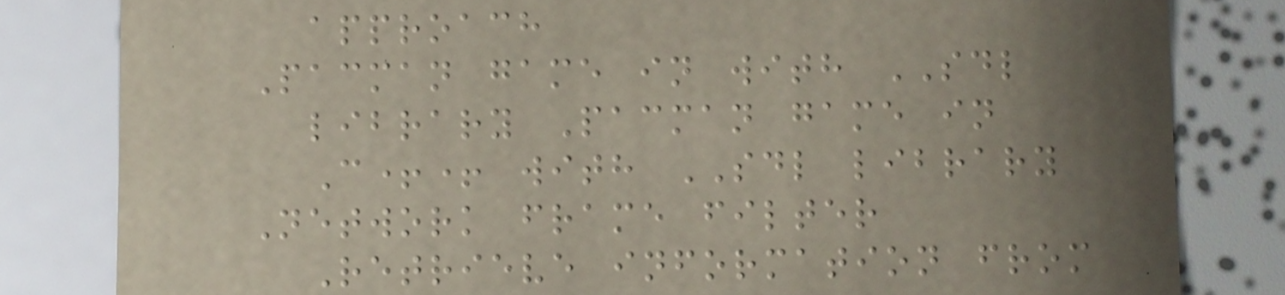approach
Pacman game in with SDL
library Pacman game in
C++ with SDL library
Network frame filter
Retrieve information from
